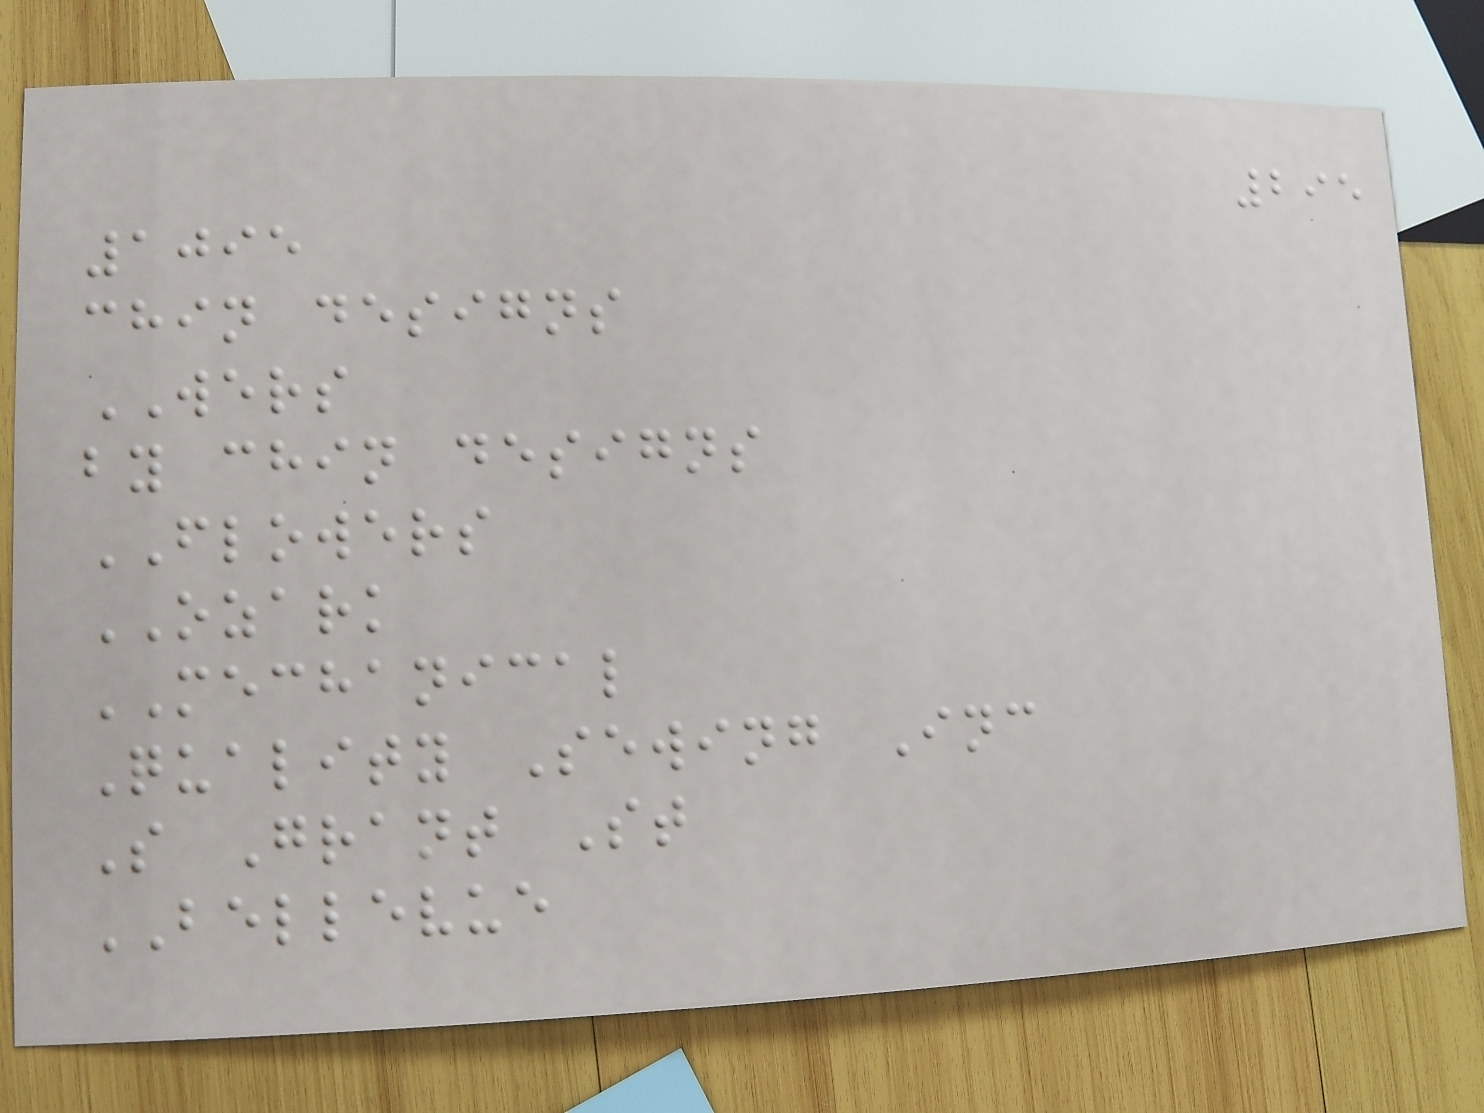295
1095
chin designs
WERS
by chin designs
FLOWERS
OZARK
MECHANICAL
Quality Sewing Inc
S Grant St
BELLEVUE
